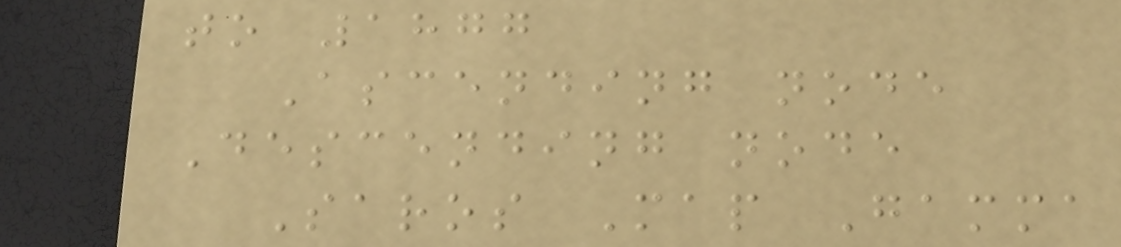to 1877
Ascending node
Descending node
Saros Map Gamma
